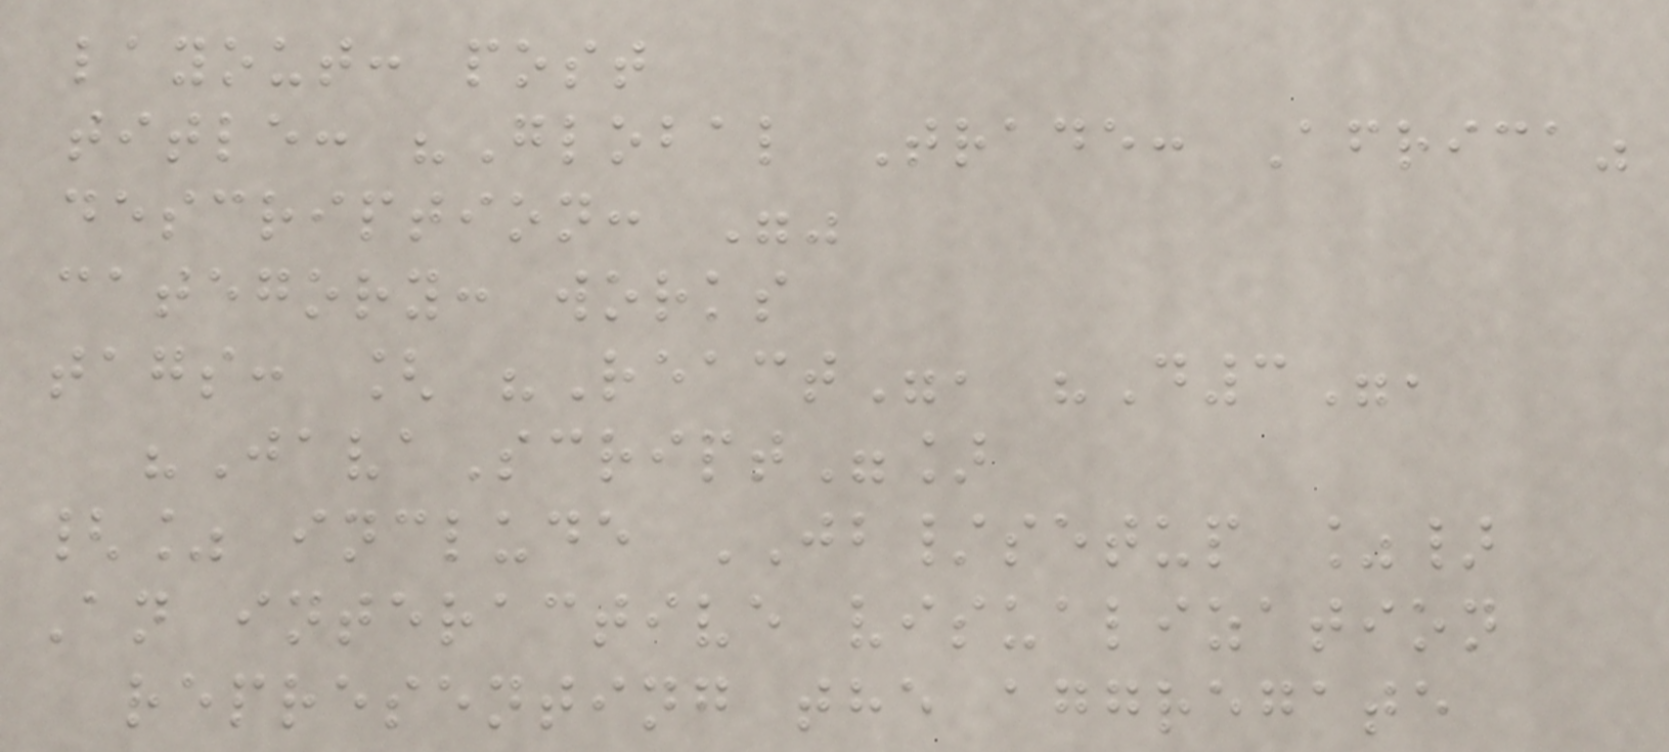layout: post
title: "Global Trade: Africa"
description: ""
category: works
tags: [ "React", "D3",
"JavaScript"]
{% include JB/setup %}
An interactive visualization
representing the aggregate
